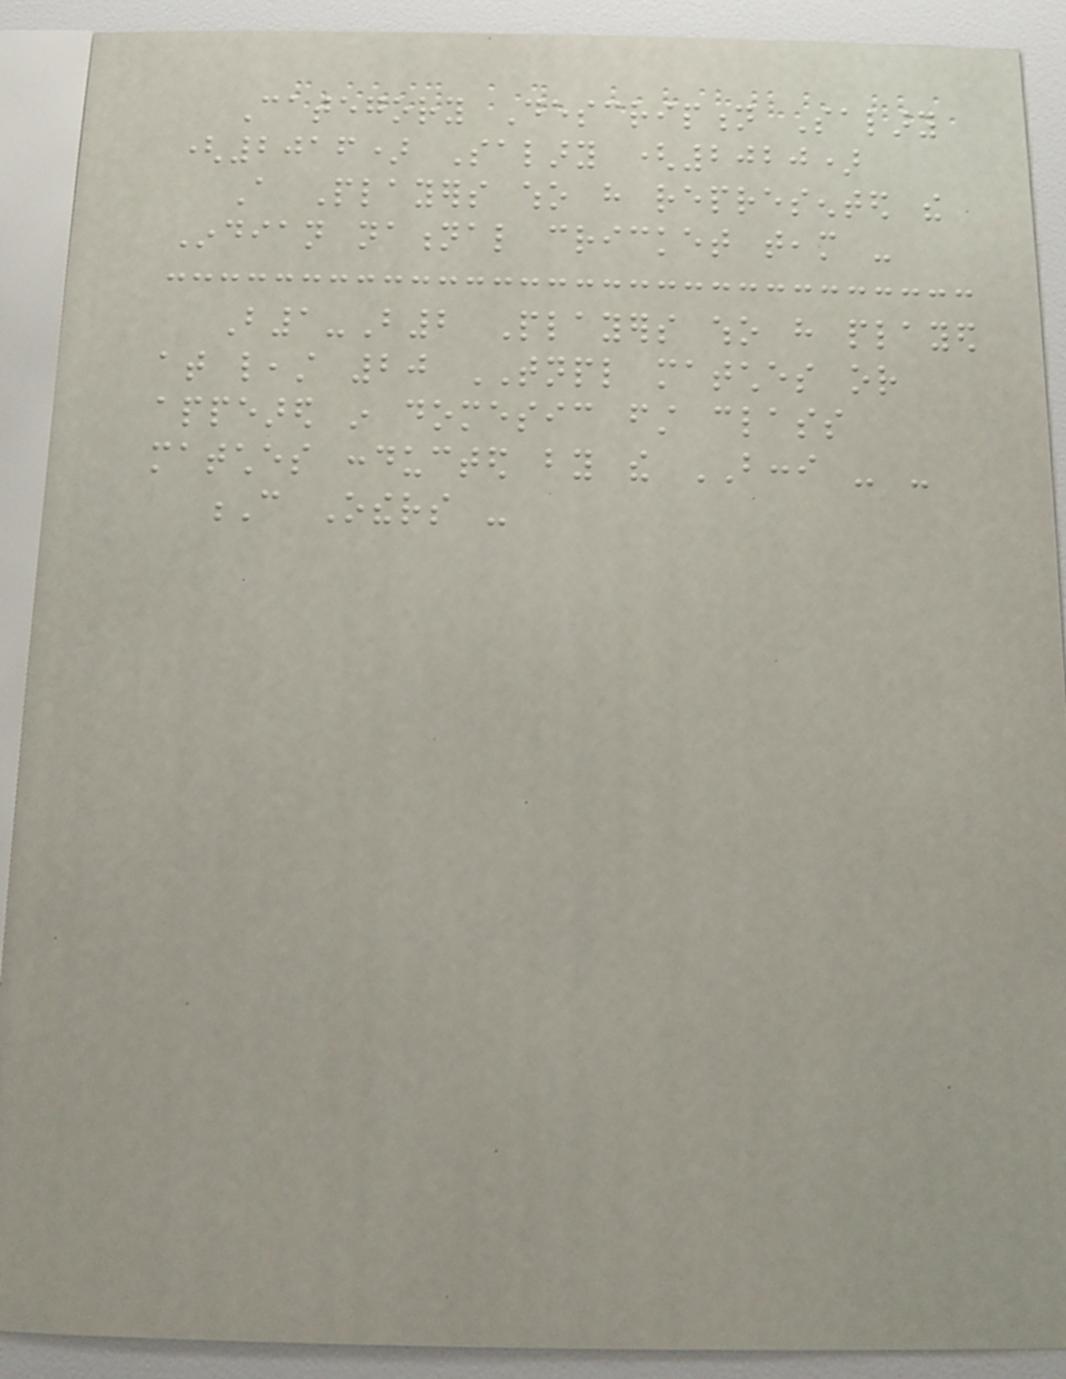Category Description Salary
(2016) Salary (2020)
A Players who have represented the
Indian national cricket team -
B1-B2 Players who have played
at least 20 TNPL matches or
appeared in domesic first class
matches conducted by the BCCI - -
C Others -
